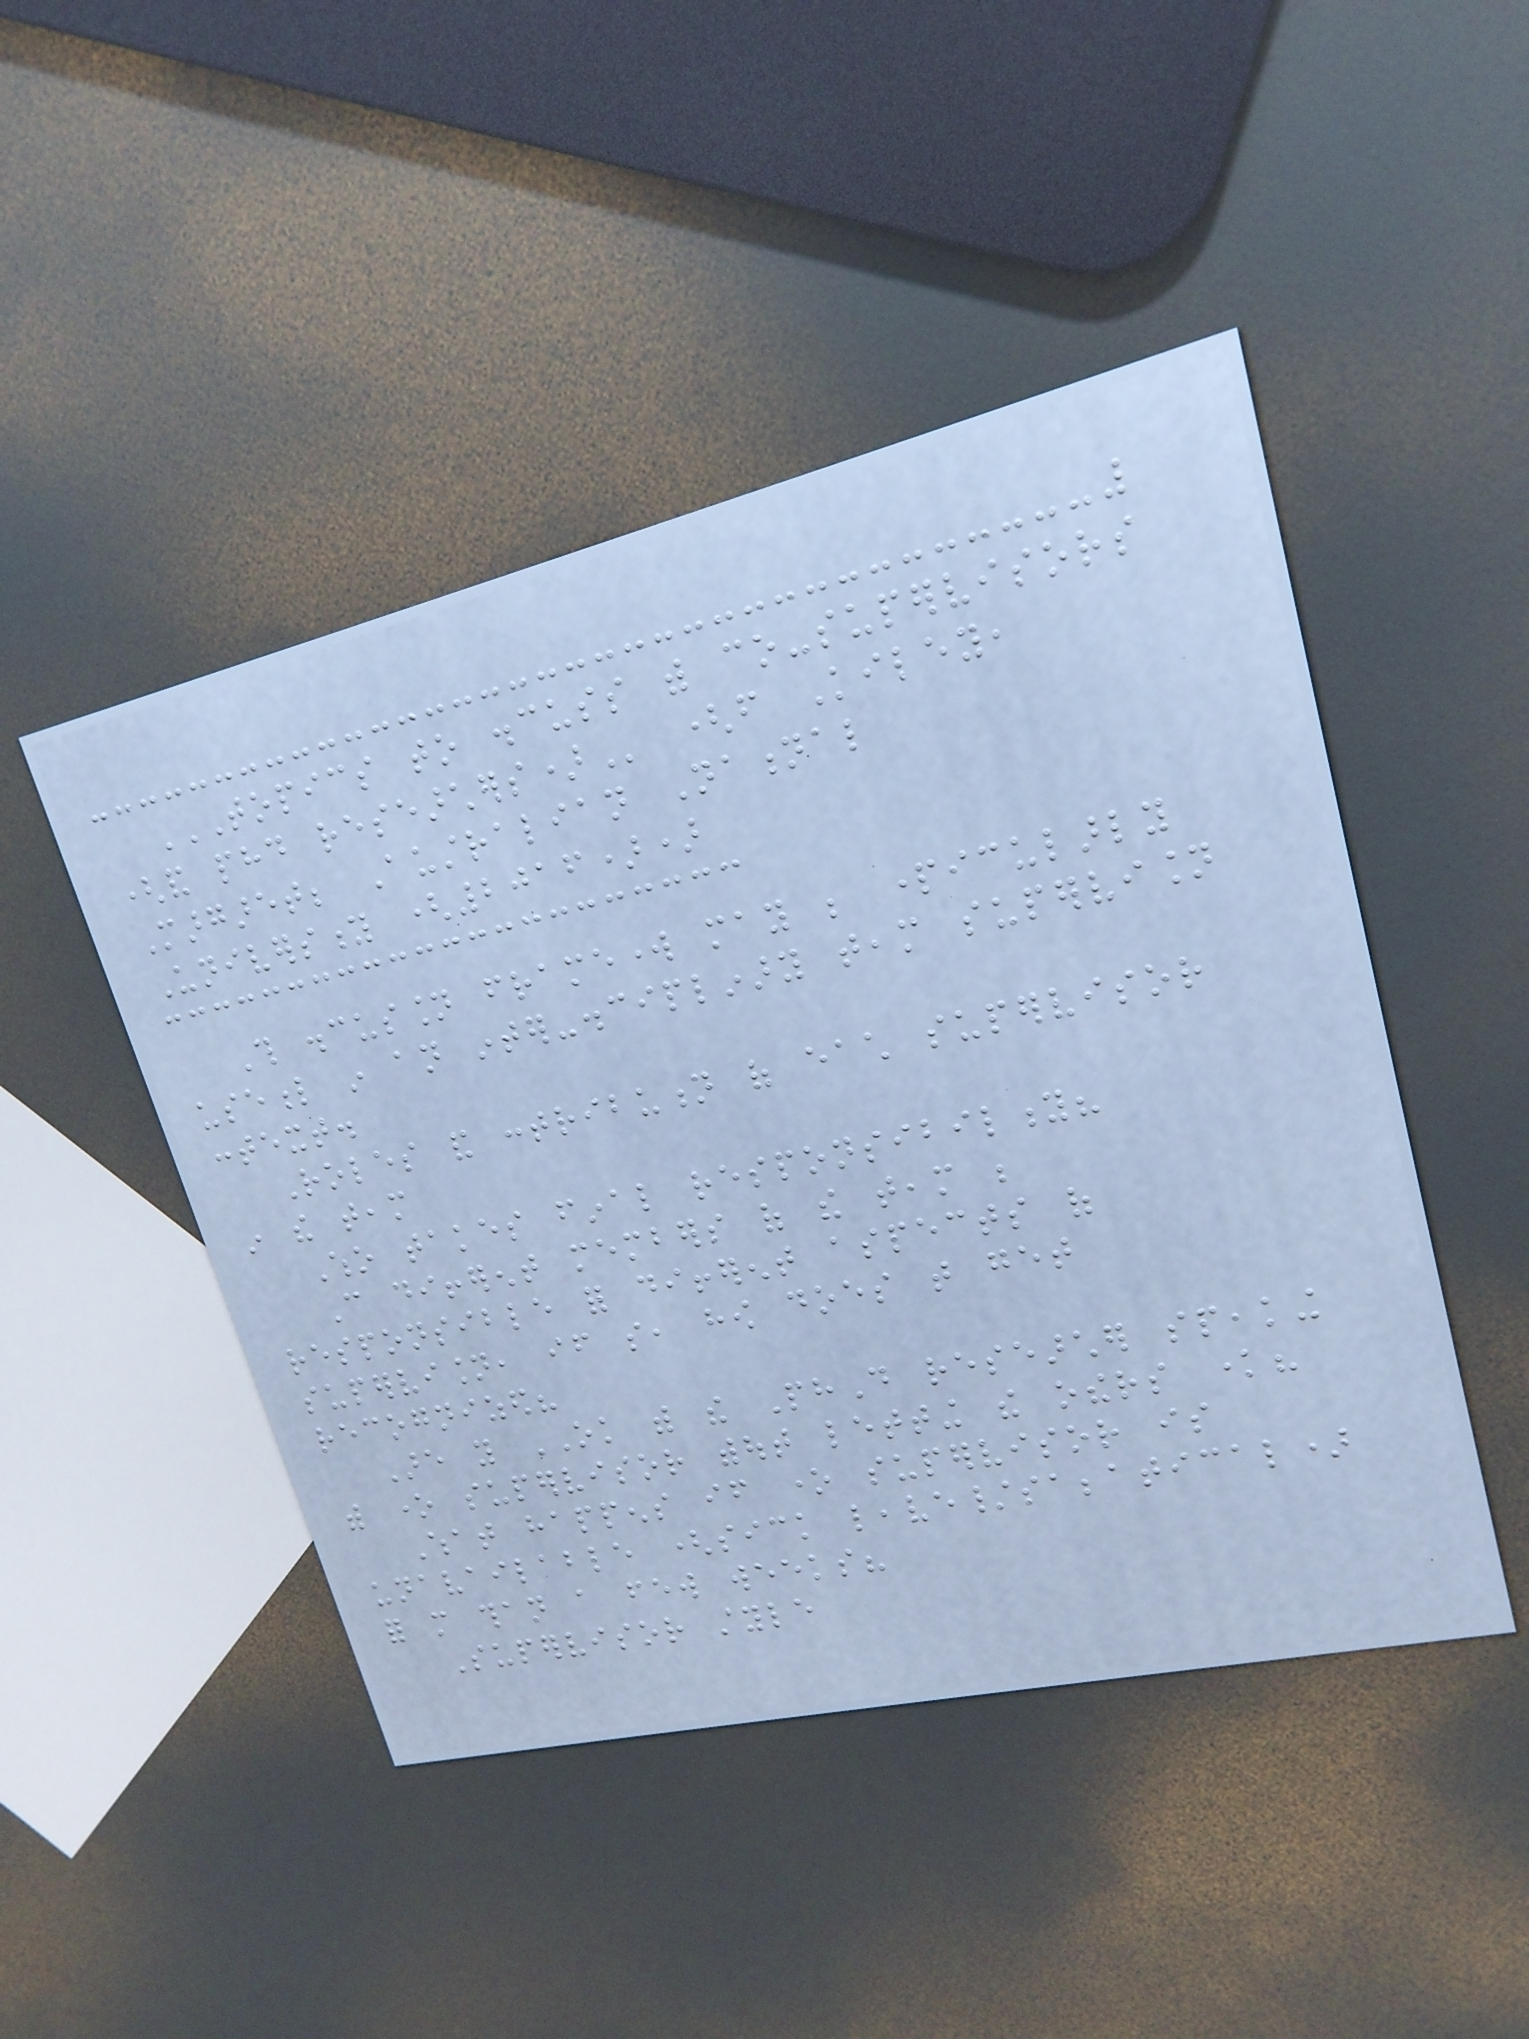TOPICS TO DISCUSS WITH CO-SUPERVISORS
(AND PHD RESEARCHERS) (from Kiley,
Margaret; Australian National
University (2016))
This discussion framework may be particularly
useful in an inter-disciplinary team supervision
context.
Roles and contribution of each supervisor
in the team
Who takes final responsibility?
Can different members of the team be
responsible for different aspects of
supervision, if so, how does that get
recognized?
Are you OK with the PhD researcher speaking
with one supervisor without letting the others know?
What happens if one supervisor is
unavailable (sick leave/sabbatical)
for more than a few weeks?
Supervisor style
